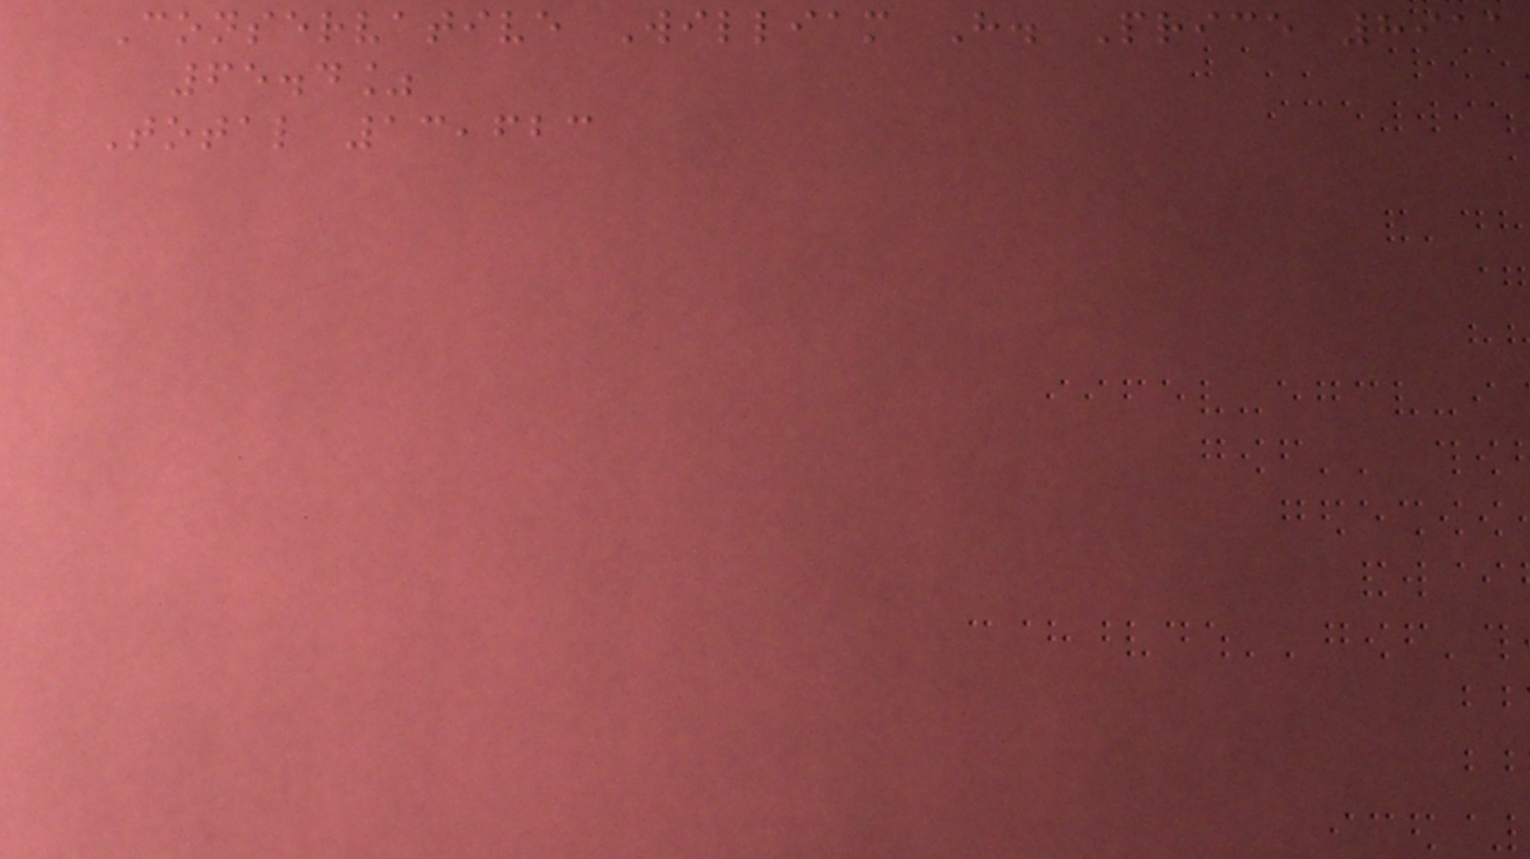Conservative William H. Price 8911
65.4%
Total 13,623
